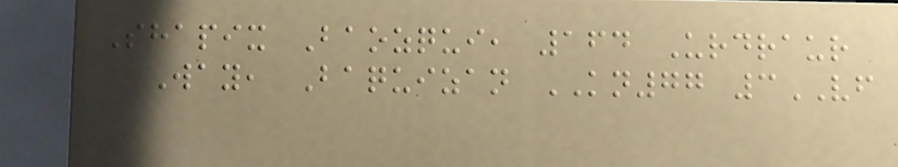Shapix Baozqui, 164 Urdraur
Way, Baquizan KN77 3VF
